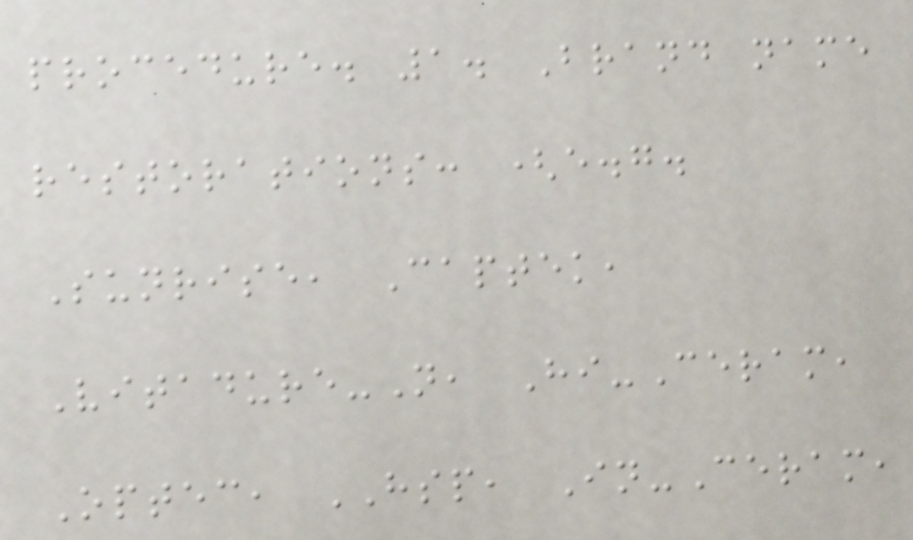procedure. 1. Brand name
restorations: (e.g.
Sunrise, Captek,
Vitadure-N, Hi-Ceram,
Optec, HSP, In-Ceram,
